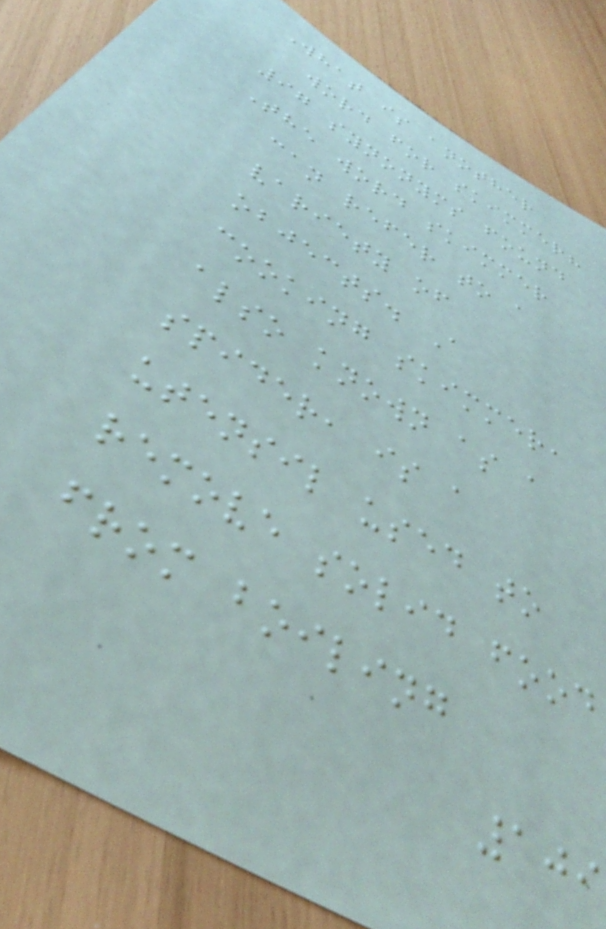What is another
word for skimmer?
97 synonyms found
The word skimmer
can refer to a
variety of
objects. A
cooking skimmer,
also known as a
spider, is a
utensil used to
remove solid food
from boiling
109
